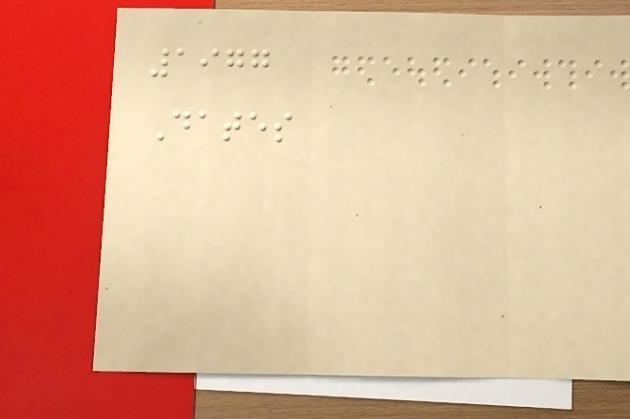1977
Dates
